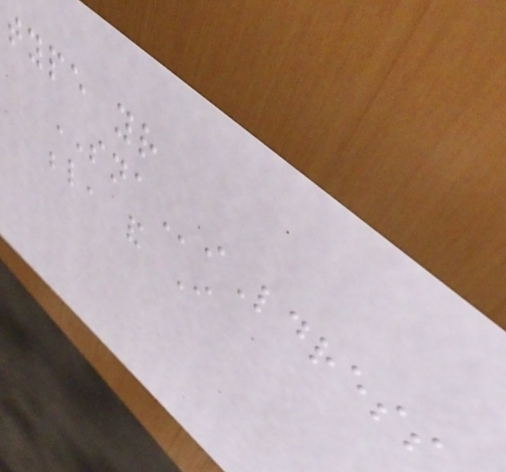type your
SNAiLdress
below, and I
